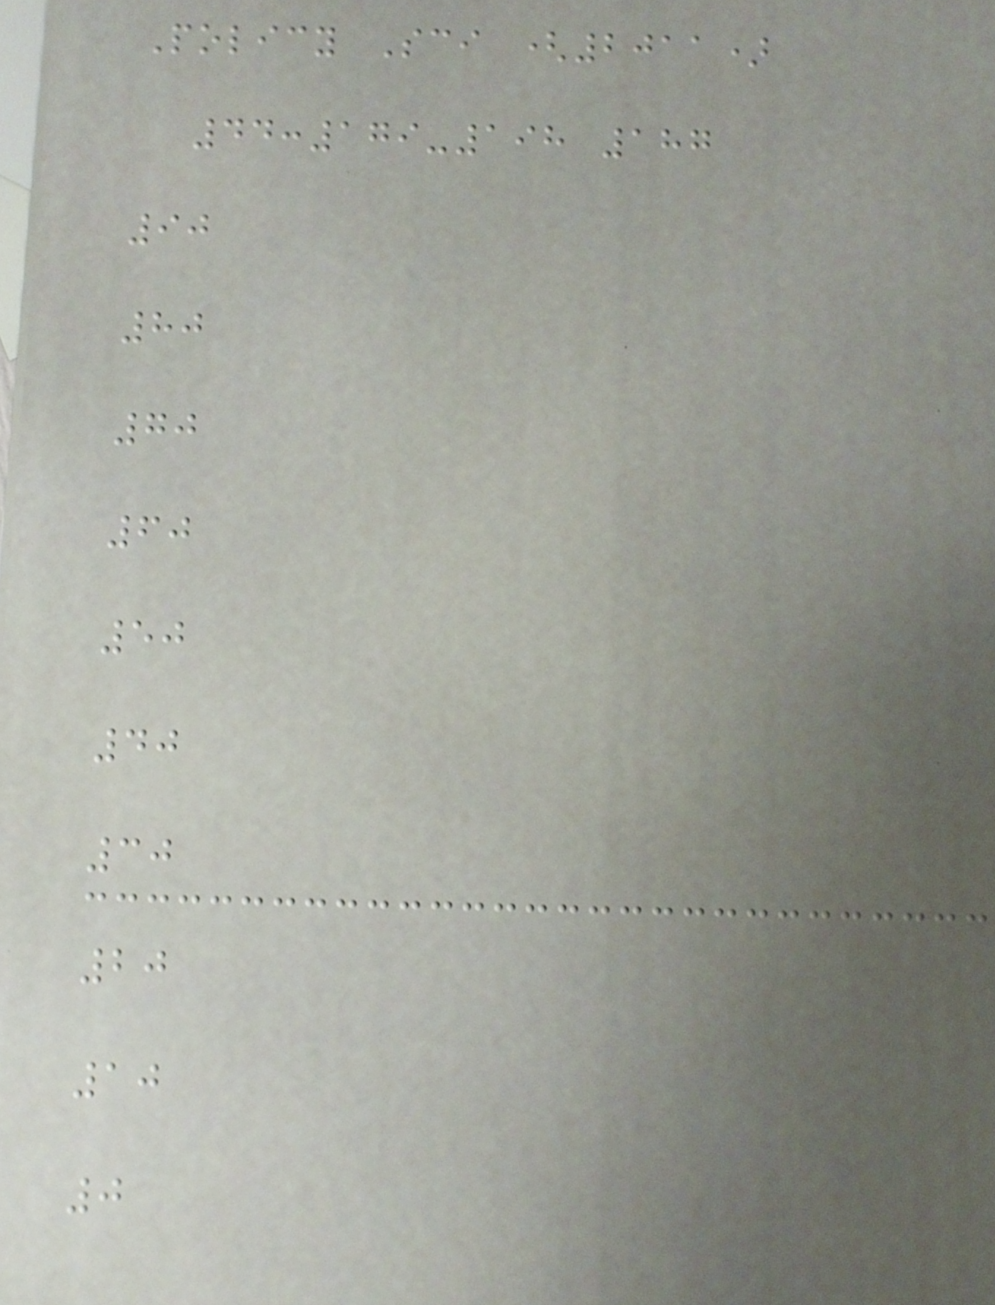Policy Sci (2011)
44:179-198 187
90
80
70
60
50
40
30
20
10
0
